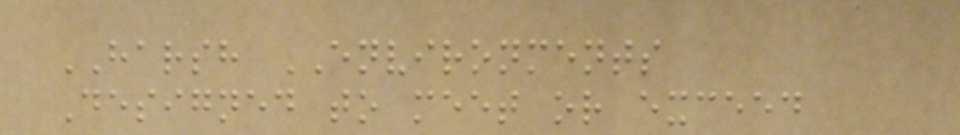HARSH ENVIRONMENTS
Designed to meet or exceed
